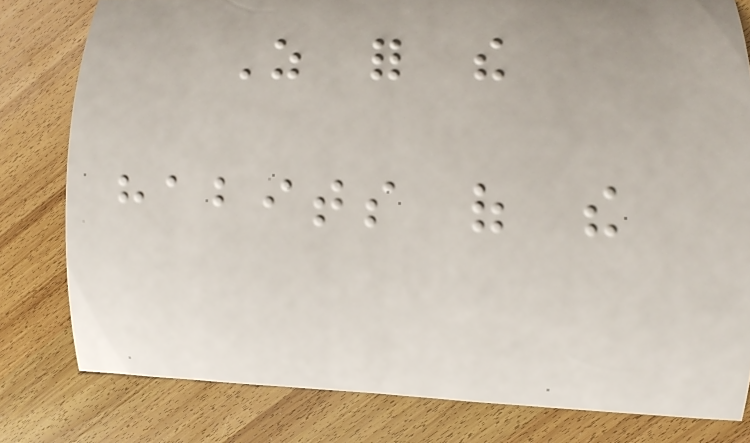As for the
habits of the
